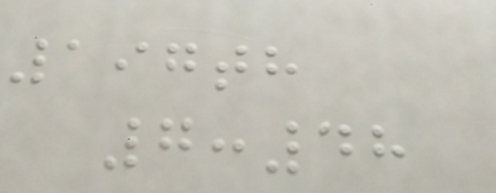197th
7:48
